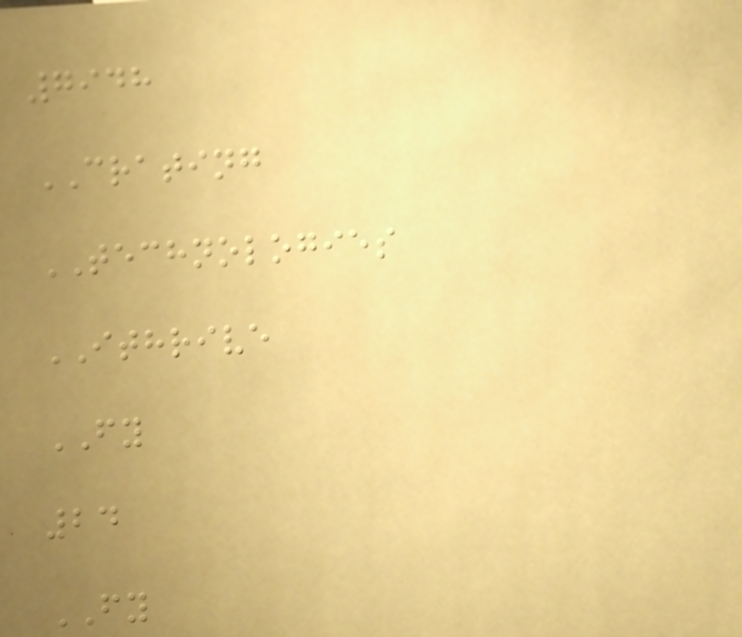7948
CRATING
TECHNOLOGIES
ITHRIVE
FY
24
FY
